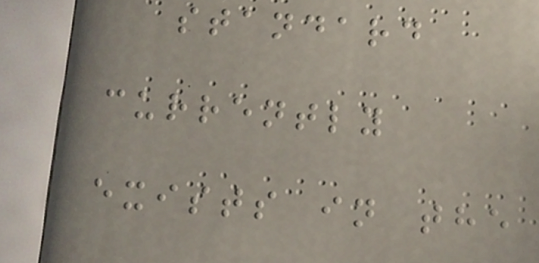standard
currently
exists in the
